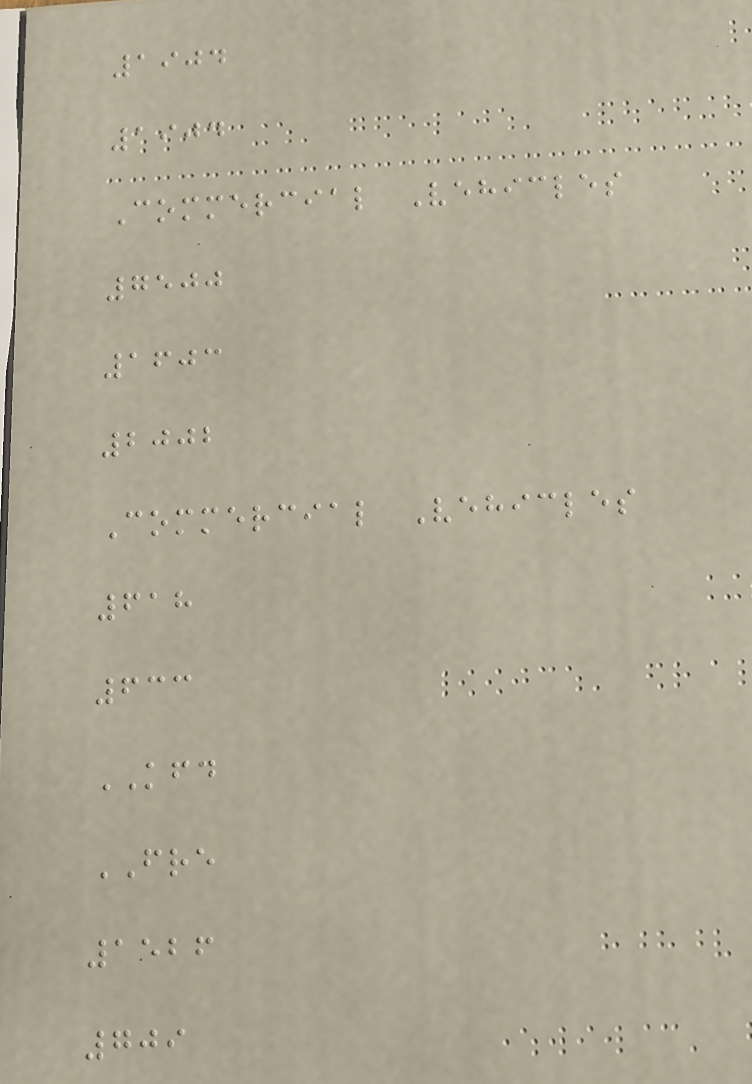1904
1904
Commercial Vehicles
7500
1603
2002
Commercial Vehicles
618
633
KFD
FRE
1526
709
